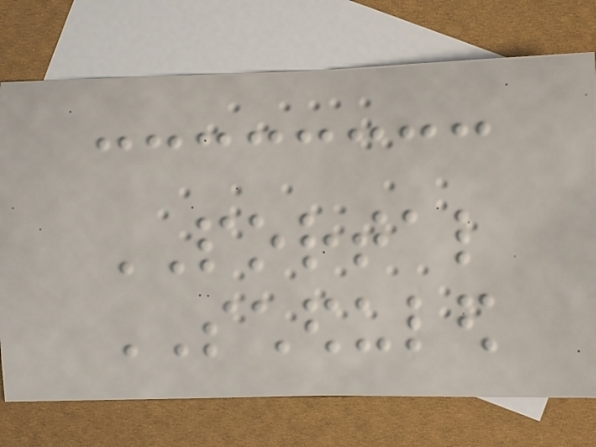PORTAL
SCHEDULED
